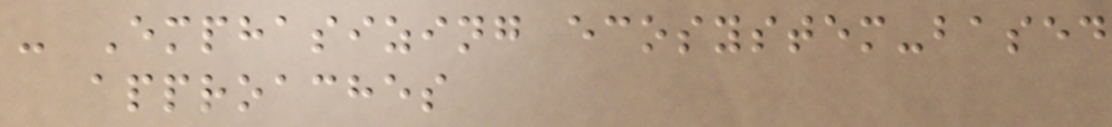- Emphasizing ecosystem-based
approaches
